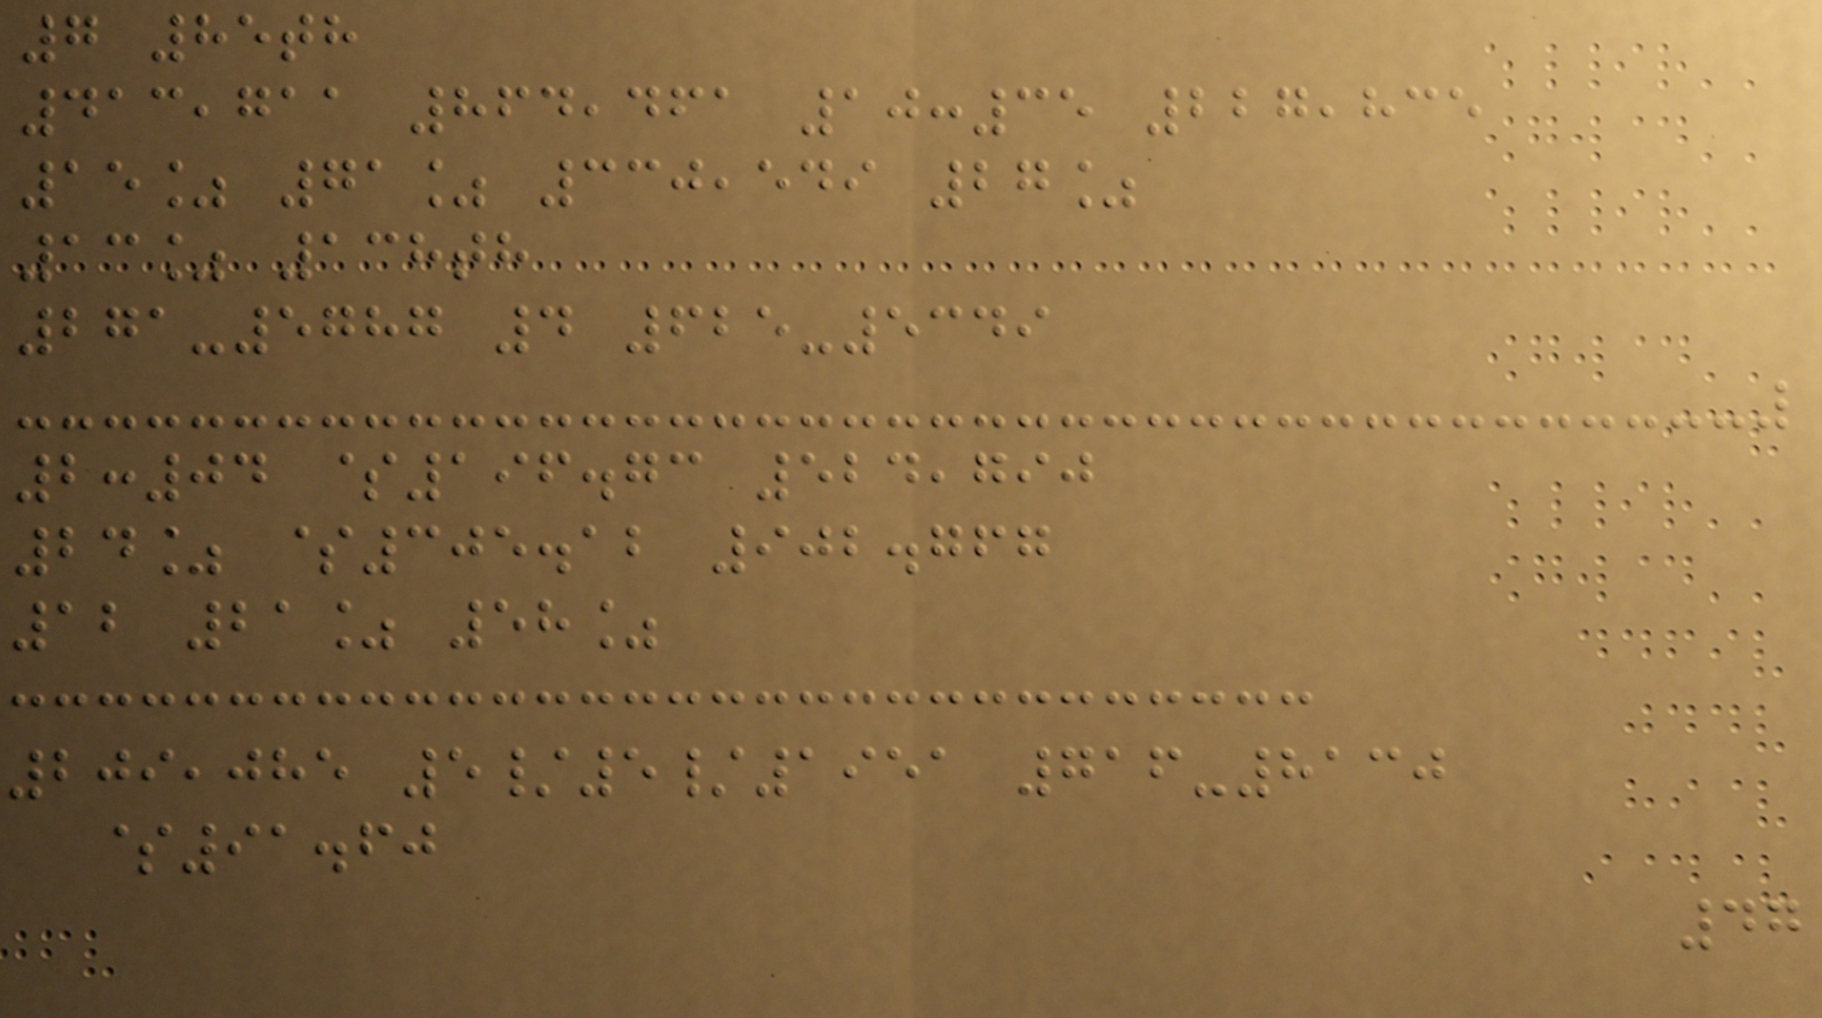7 85th
413,711 864,461 10:35 227,835
15% 71% 330,549 27%
13% 138th
271-5787 4 625-5349
2:04 $196.73 524,790
24% $305.12 902.767
12 21% 58%
209,085 5/5/1951 716-8130
$91.60
47
